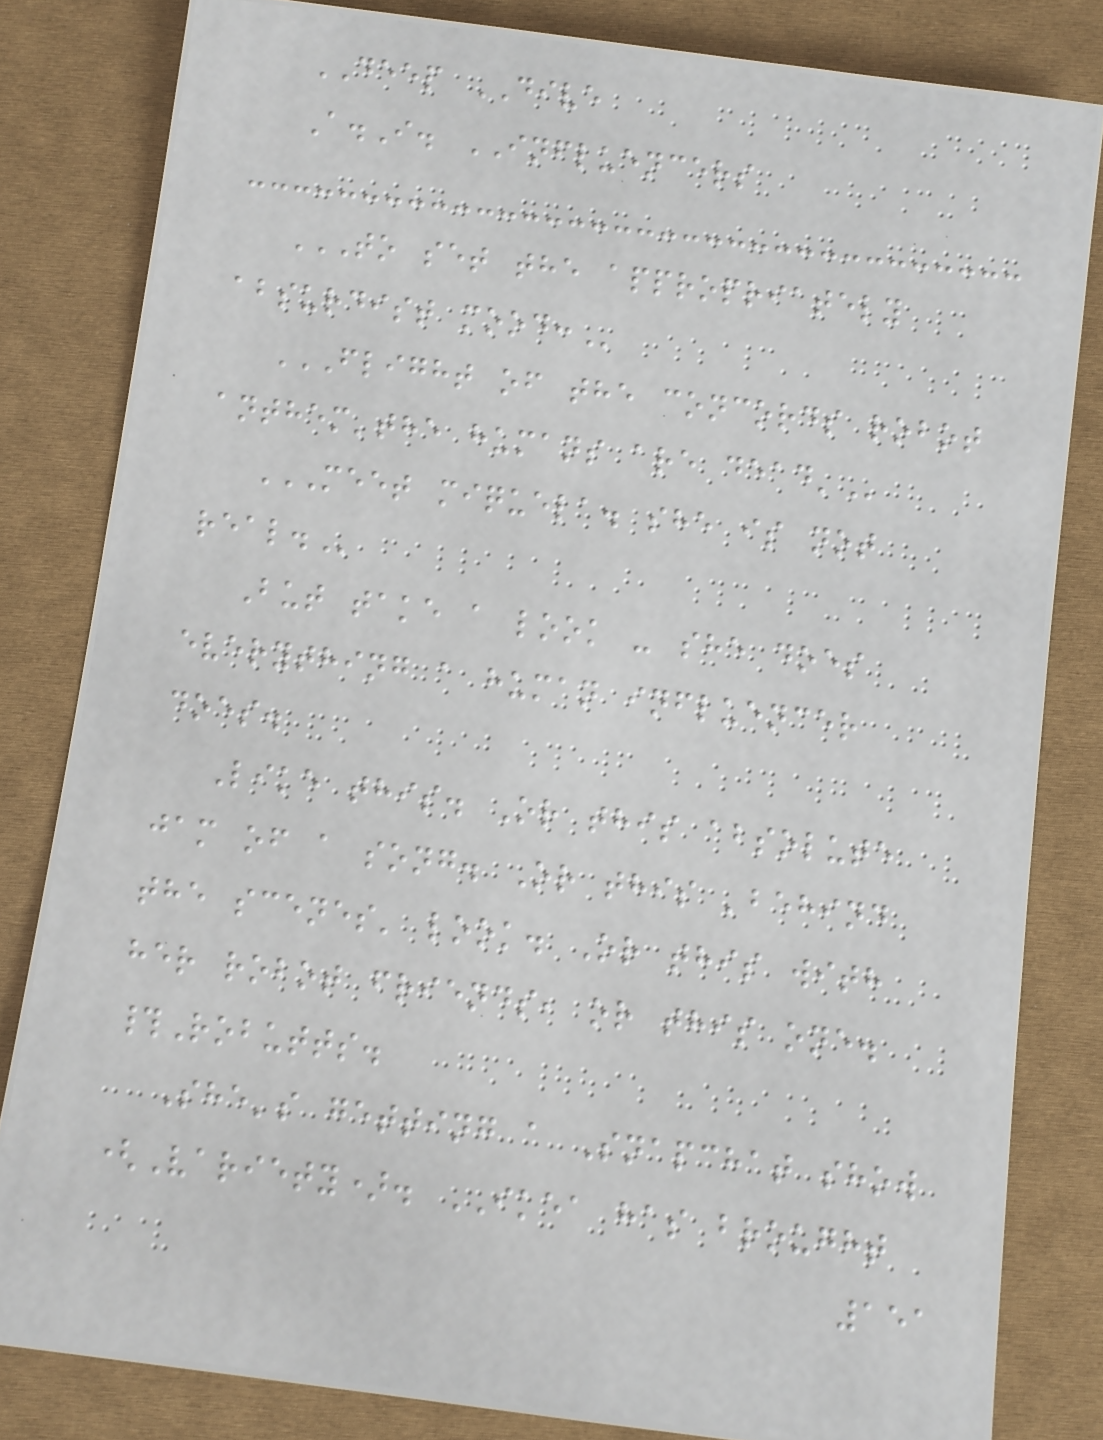DEEP DIVE
A.I. INFLUENCERS
TO SET THE APPROPRIATELY
ABSURDIST MOOD:
FLIGHT OF THE CONCORDS ROBOT
ANTHEM'THE HUMANS ARE DEAD'
MEET MIQUELA. SHE IS NOT
REAL.
But take a look - she does
everything a human influencer
does.
Like this. Or this absolute
jam of a song. Or this 'behind
the scenes' look. Or this with
her robot friends, or this one.
#Robutts.
She's getting a Snapchat show
(Variety). IKEA has brought
151
